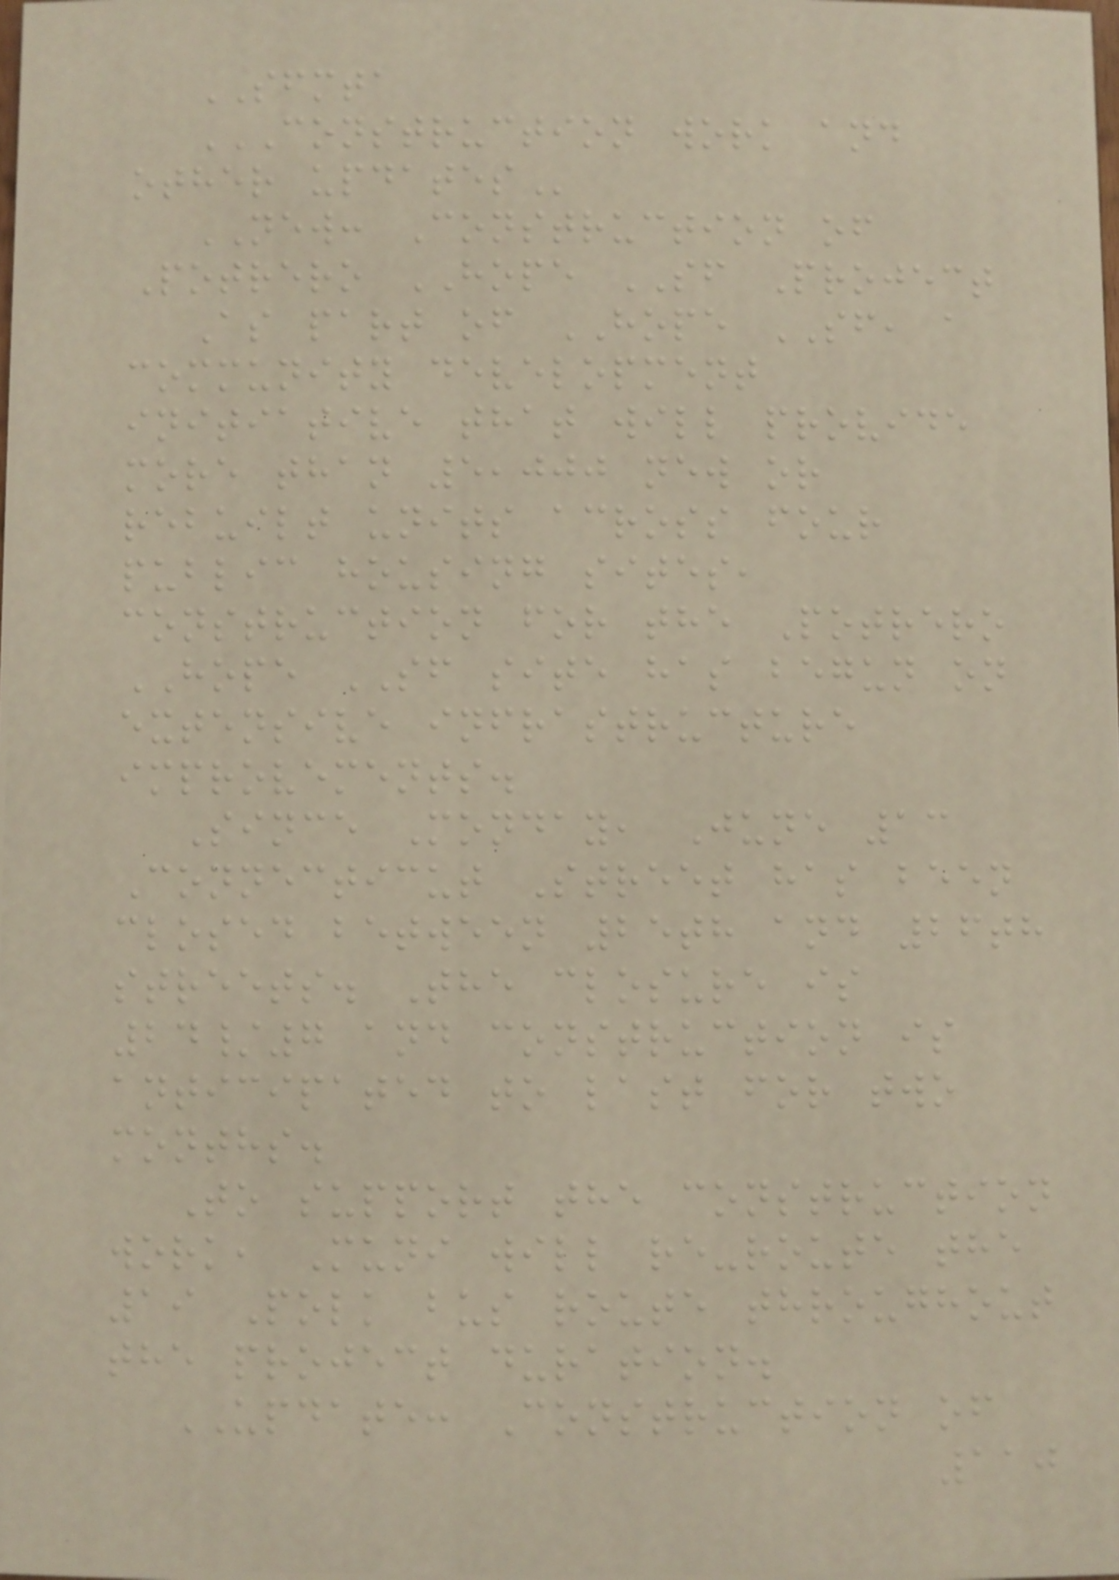SFMTA
CONSTRUCTION WORK AND
OTHER UPDATES
NEW: Construction of
Potrero HOPE SF Project
As part of HOPE SF, a
community development
initiative that will provide
more than 5,000 new or
rebuilt units across four
public housing sites,
construction for the Potrero
HOPE SF site has begun on
extensive infrastructure
improvements.
Since Monday, June 13
Connecticut Street has been
closed between 25th and 26th
streets. The closure is
24/7 and construction is
anticipated to last for two
months.
To support the construction
work, Muni will re-route the
19 Polk bus route throughout
the project duration.
UPDATE: Construction of
110
